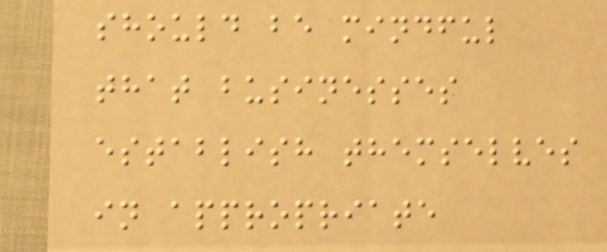should be mindful
that businesses
establish themselves
in appropriate
